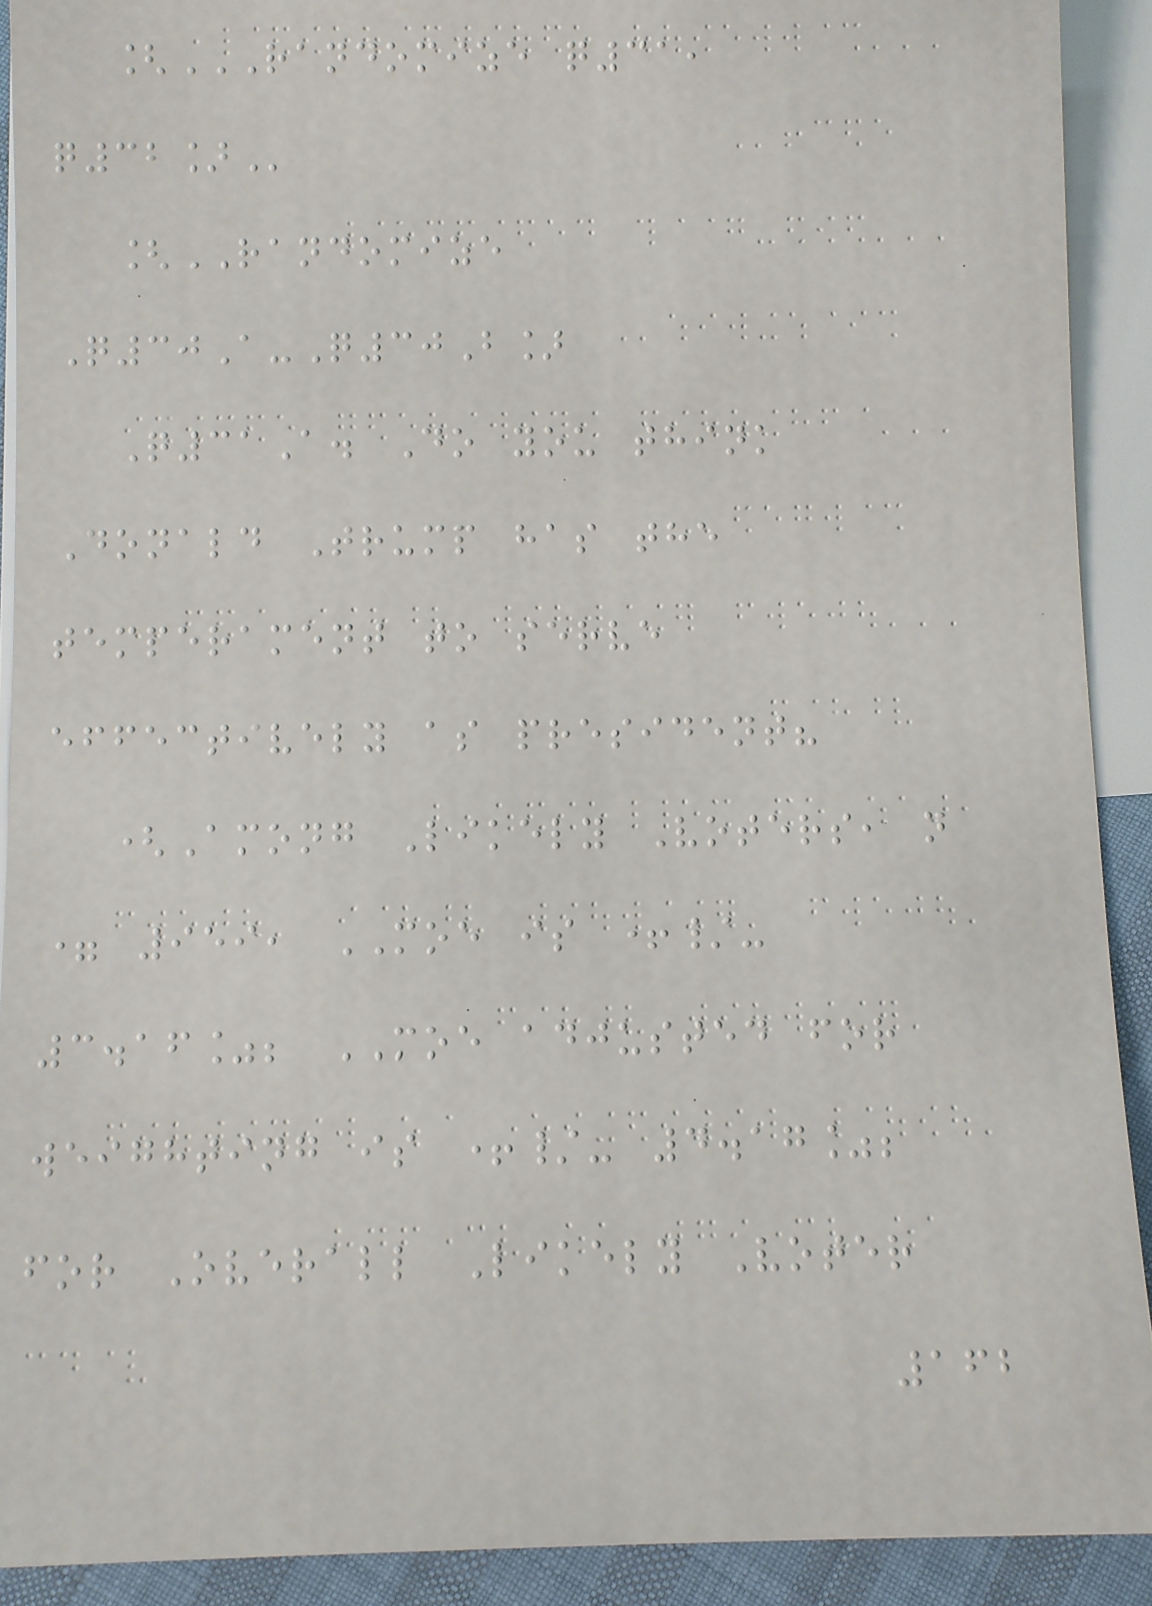[RANDOMIZE Q31,
Q32]
[RANDOMIZE
Q30A-Q30B]
Q31A. Do you think
Donald Trump has the
temperament to serve
effectively as president?
(Among Likely Voters, n
= 959, MOE is +/-
3.16%; MOE adjusted for
weighting is +/- 4.17%;
for Overall Likely Voter
162
